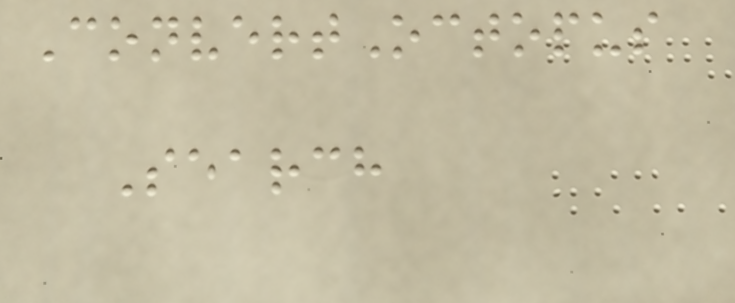ConvertOctopus
Search
